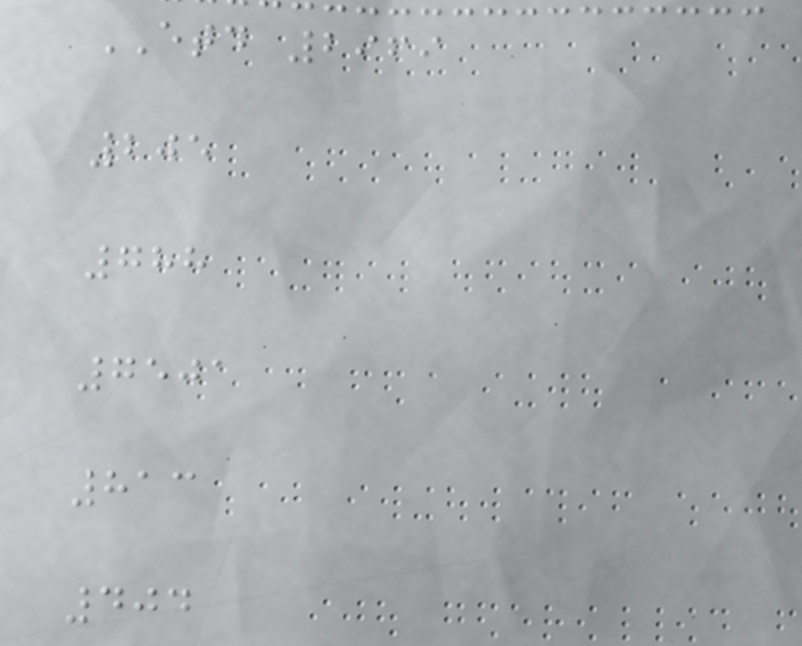ETD 2969
205
788
7501
813
404
